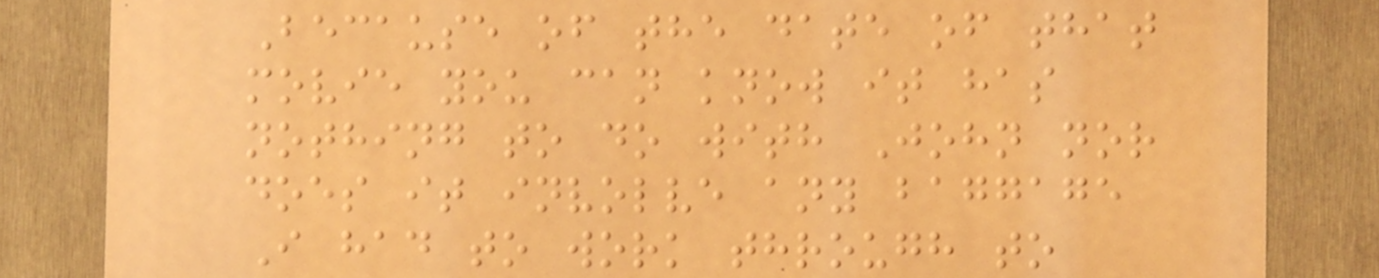Because of the date of that
movie you can know it has
nothing to do with John nor
does it involve any baggage
I had to work through to
